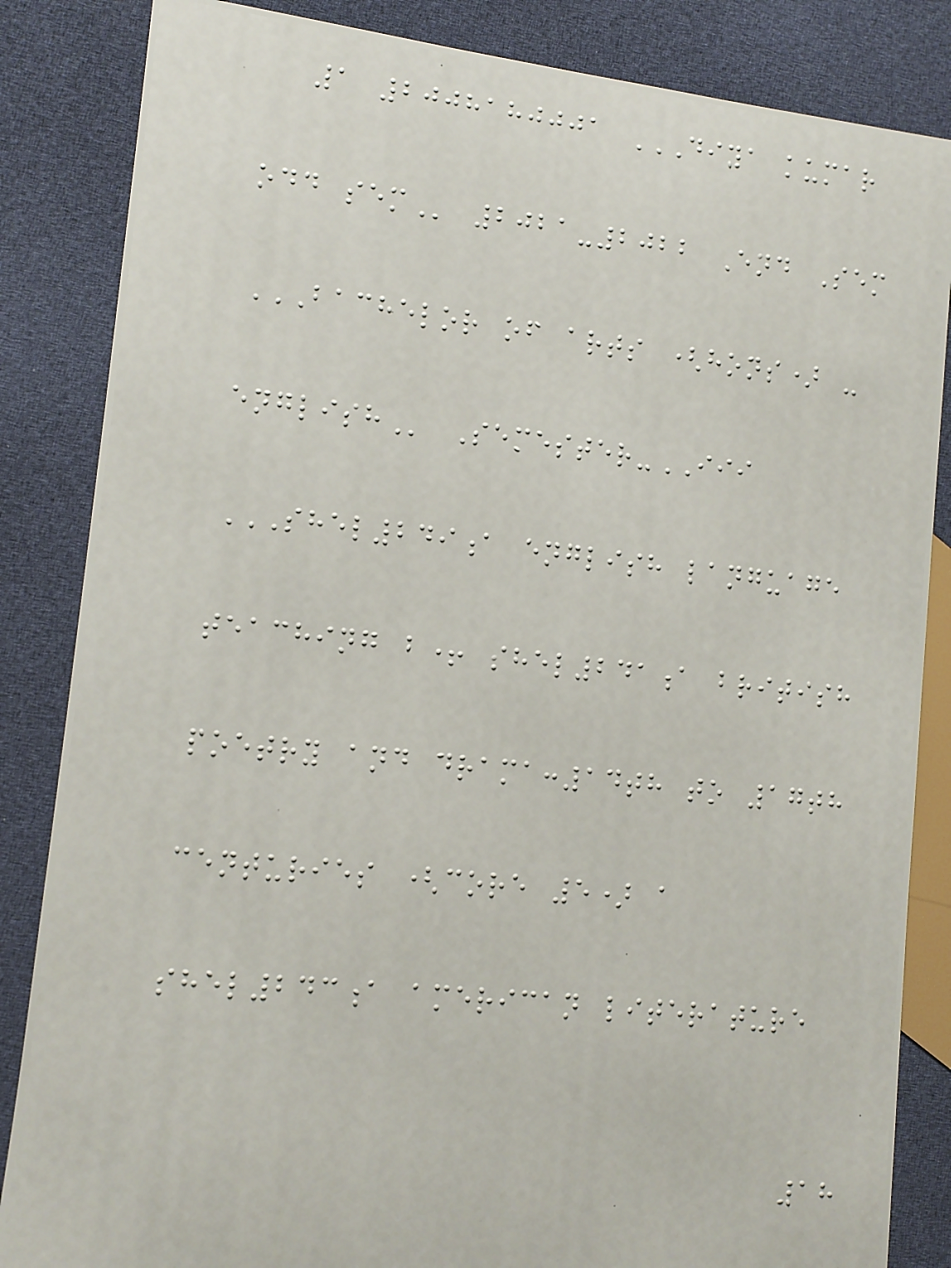1 2008180001 DIYA KUMAR
ODD SEM 2021-2022 End Sem
BACHELOR OF ARTS (HONS) -
ENGLISH Semester-III
SHEL249A ENGLISH LANGUAGE
TEACHING B+ SHEL241A BRITISH
POETRY AND DRAMA:14TH TO 17TH
CENTURIES (CORE 5) A
SHEL243A AMERICAN LITERATURE
18
